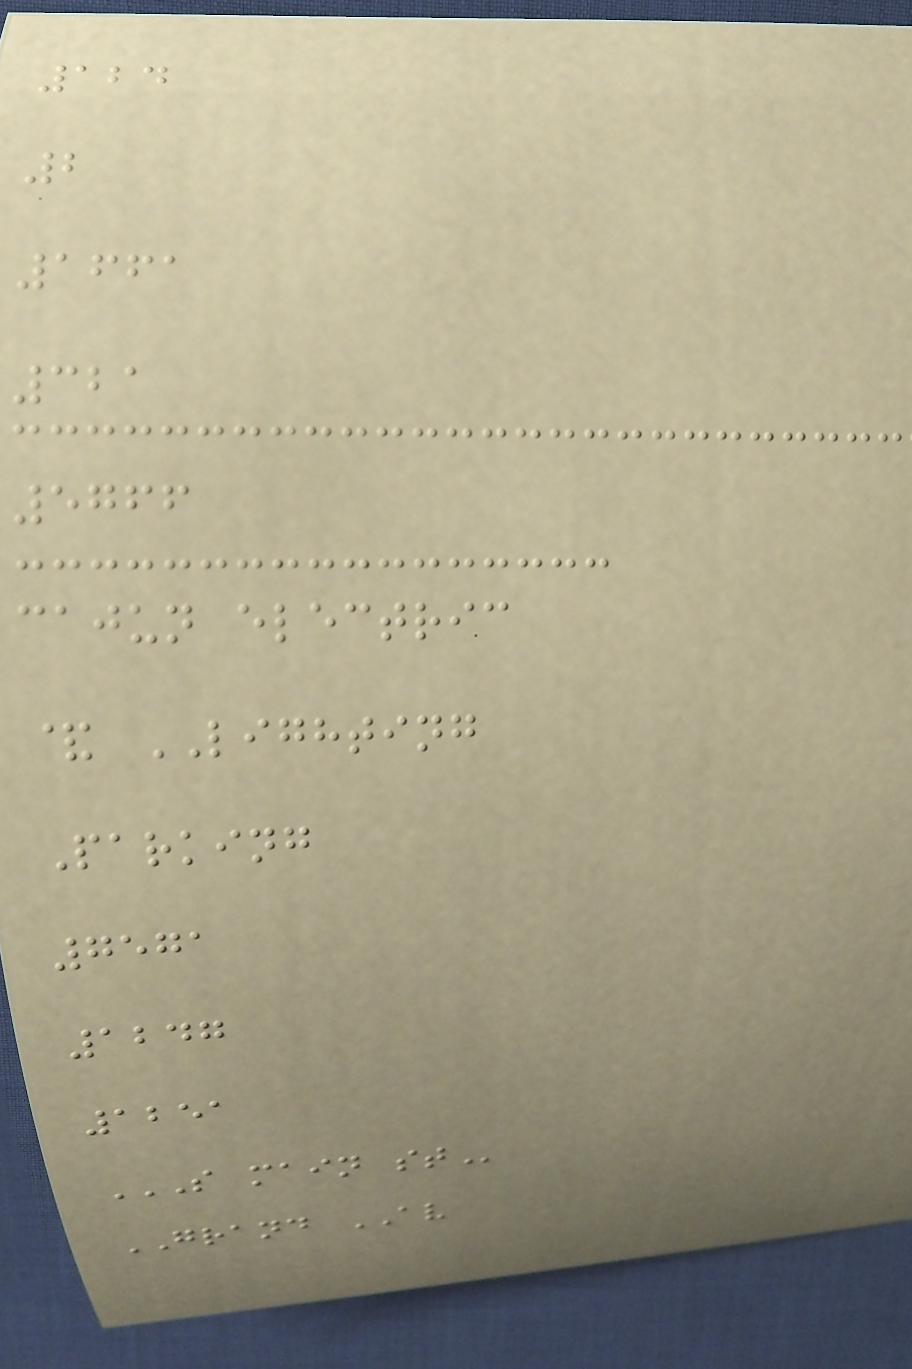124
2
1661
321
5766
cajun electric
& LIGHTING
Parking
7571
1247
1251
S MAIN ST
GRAND AV
